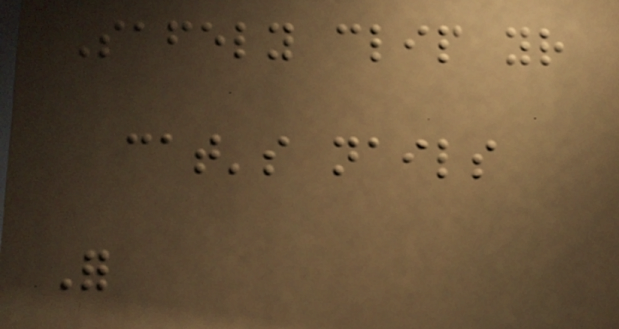Safely clip your
cat's nails
For
